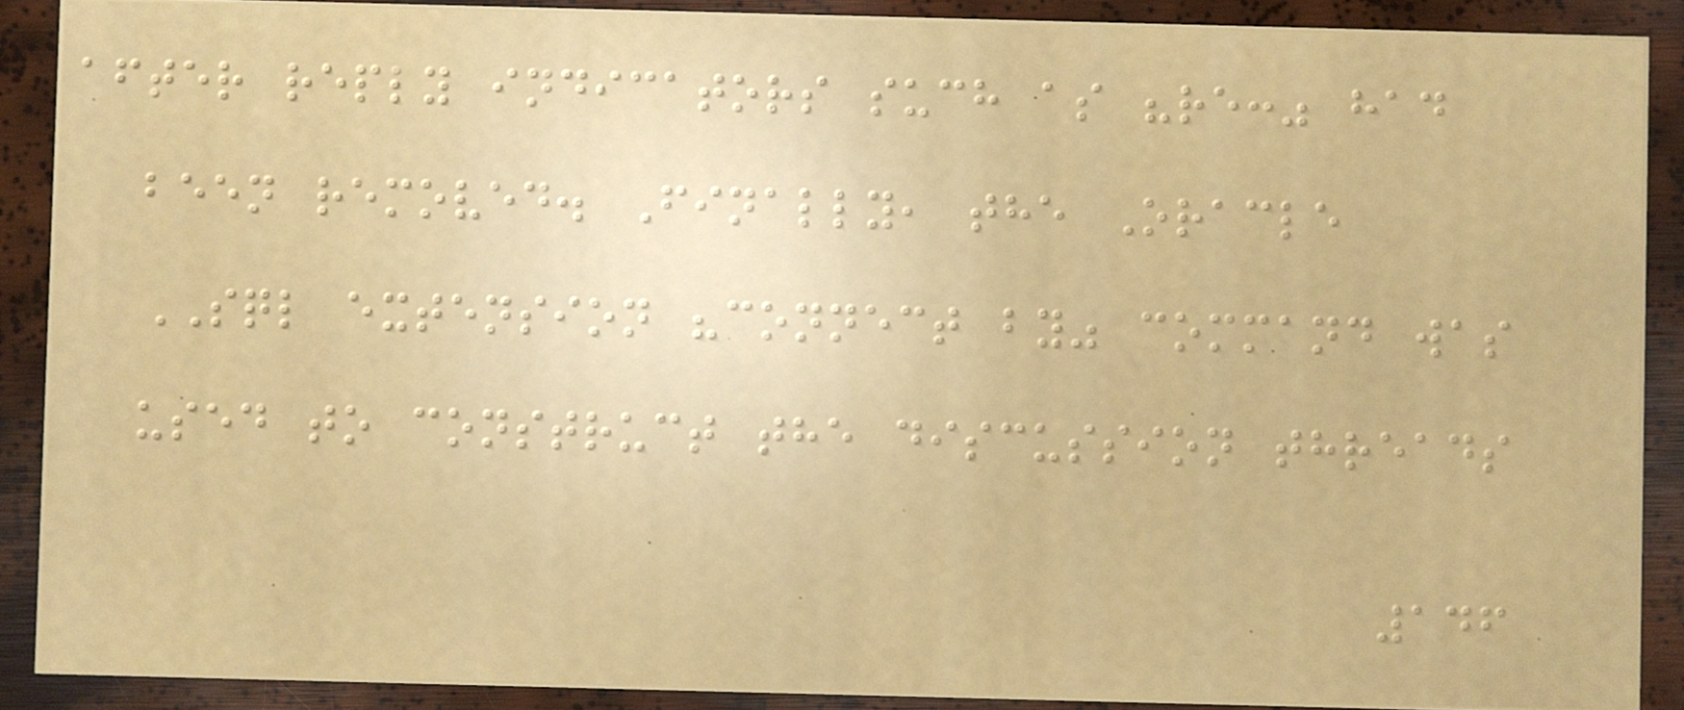after reply indicators such as "re:" had
been removed. Finally, the Oracle
SQL extension "connect by" command was
used to construct the discussion threads
146
